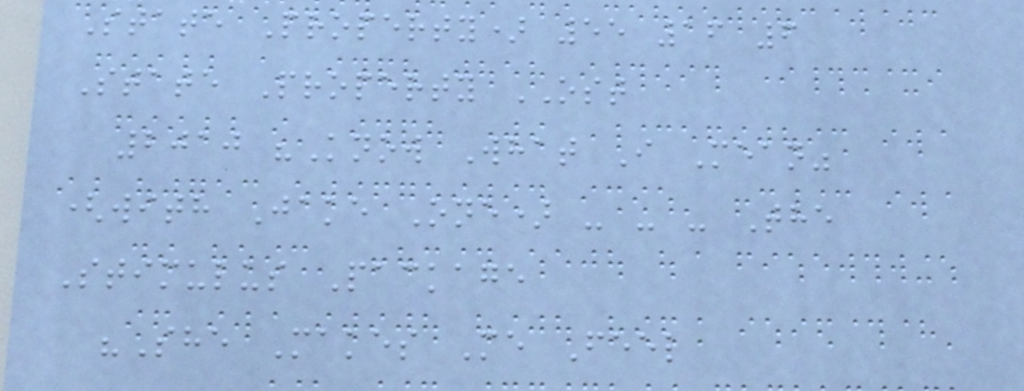State Property) 55 16 6
State Property OST
2010 "Know What I Mean"
(with Jake One) - - - The
Stimulus Package
"She Makes Me Feel
